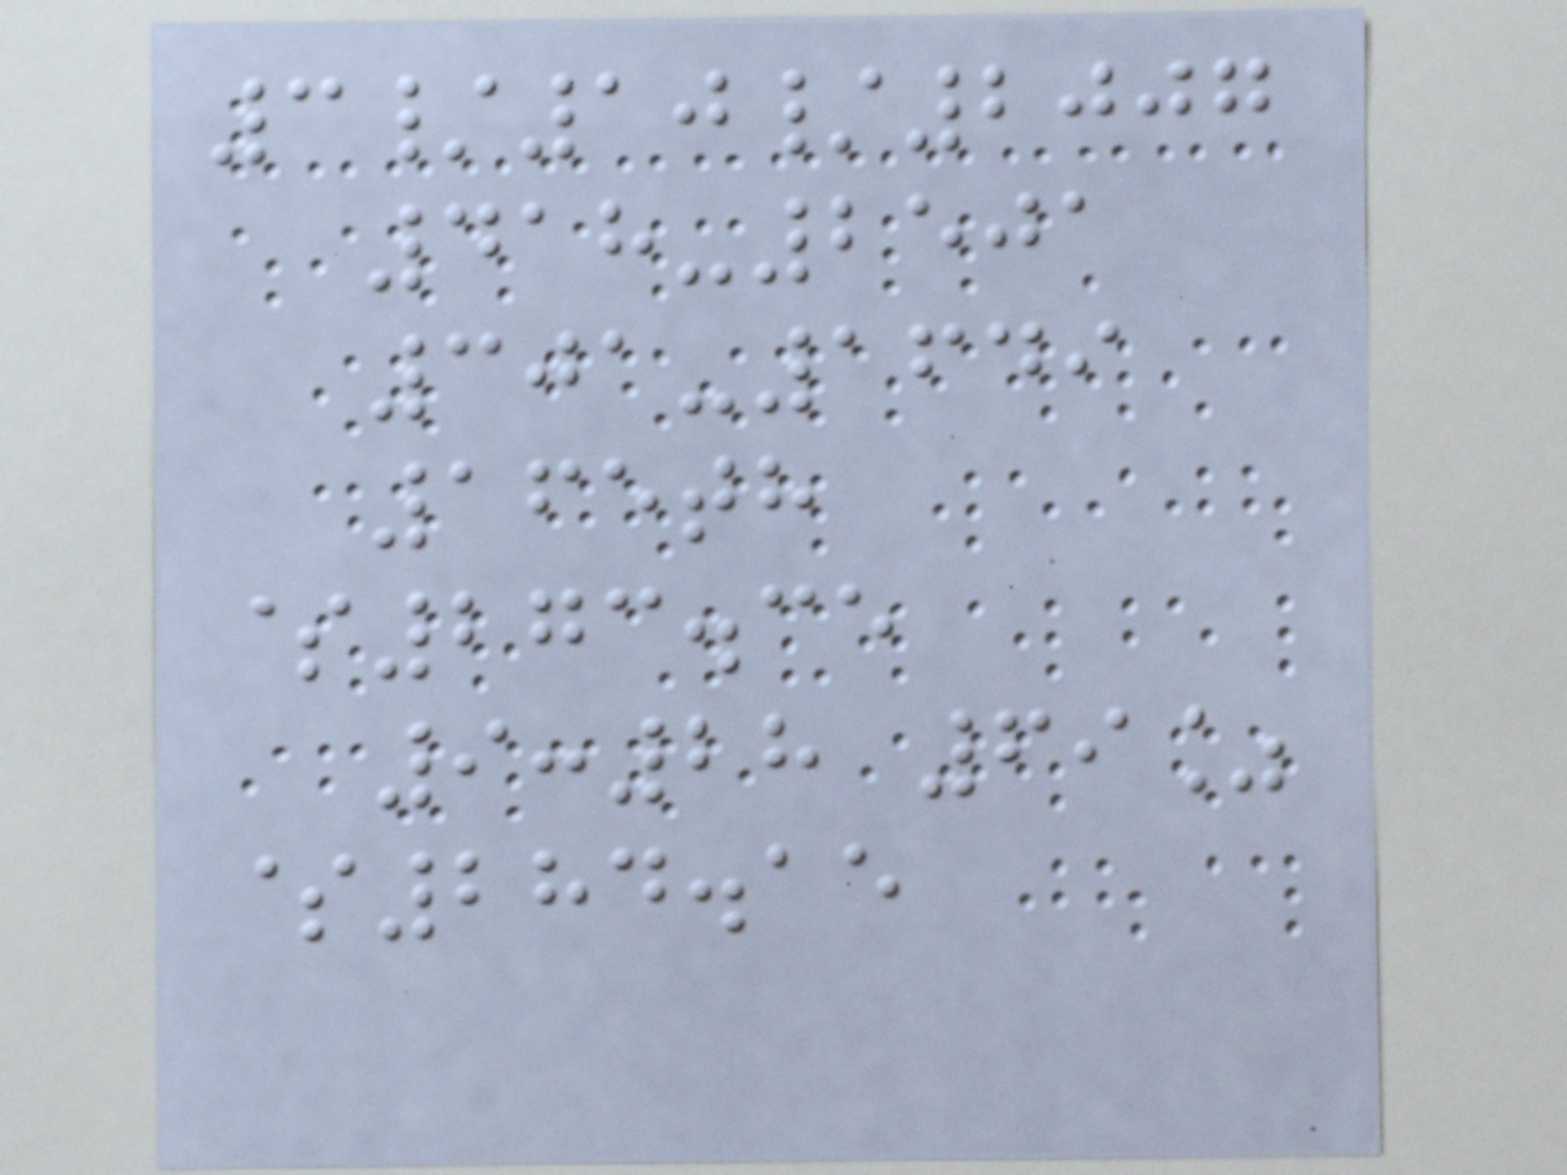3/10/2007
418-2501
301-1649
165th
$273.35
9:28 69%
$284.15
